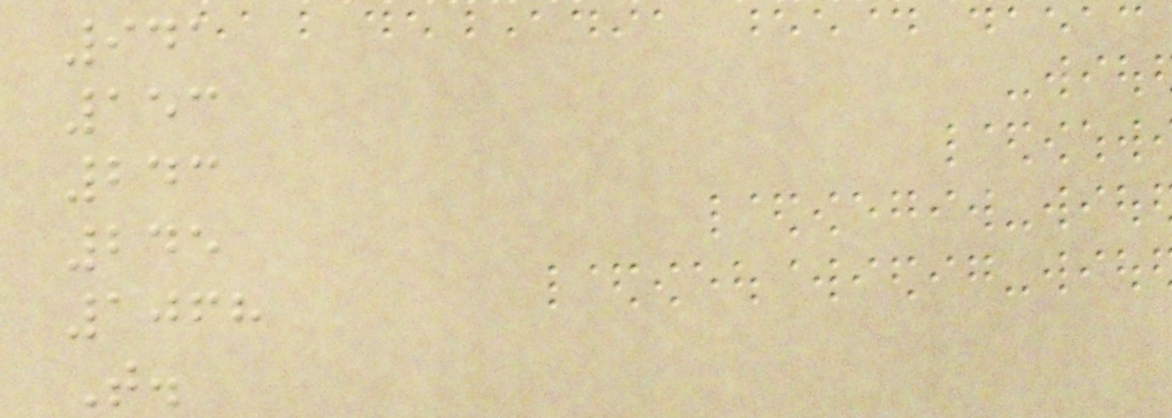941
153
243
245
1068
T.
